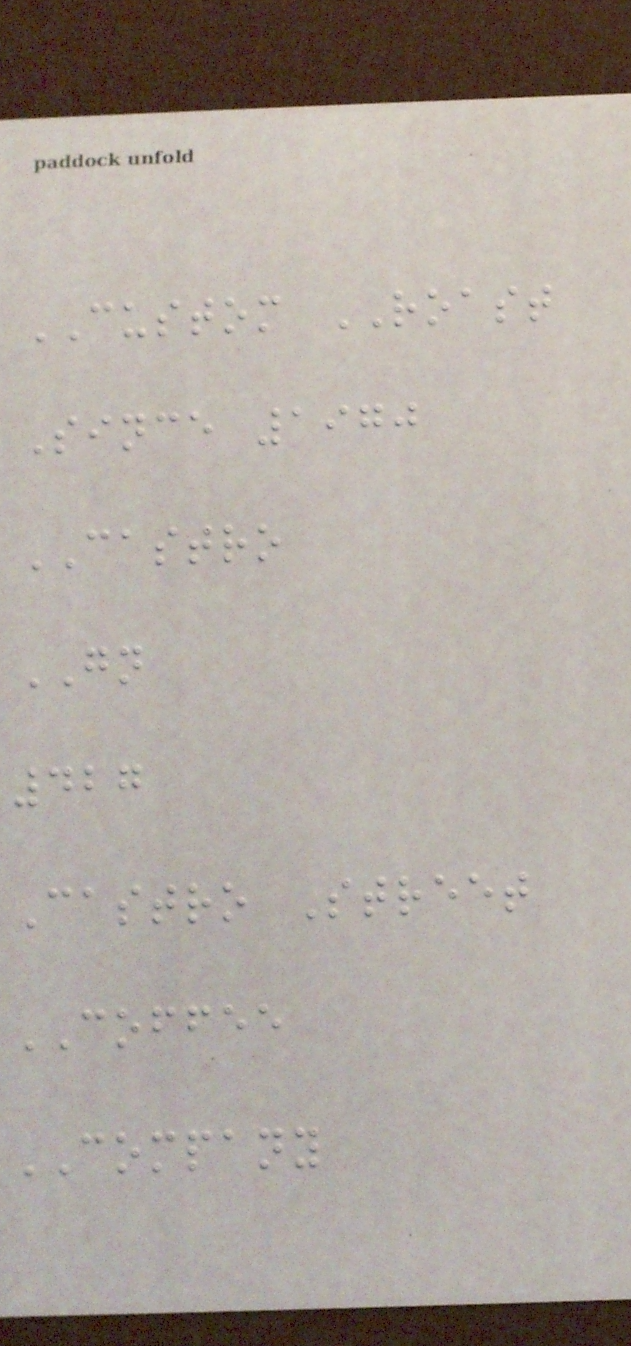CUSTOM ROAST
Since 1970
CASTRO
GN
427
Castro Street
COFFEE
COMPANY
